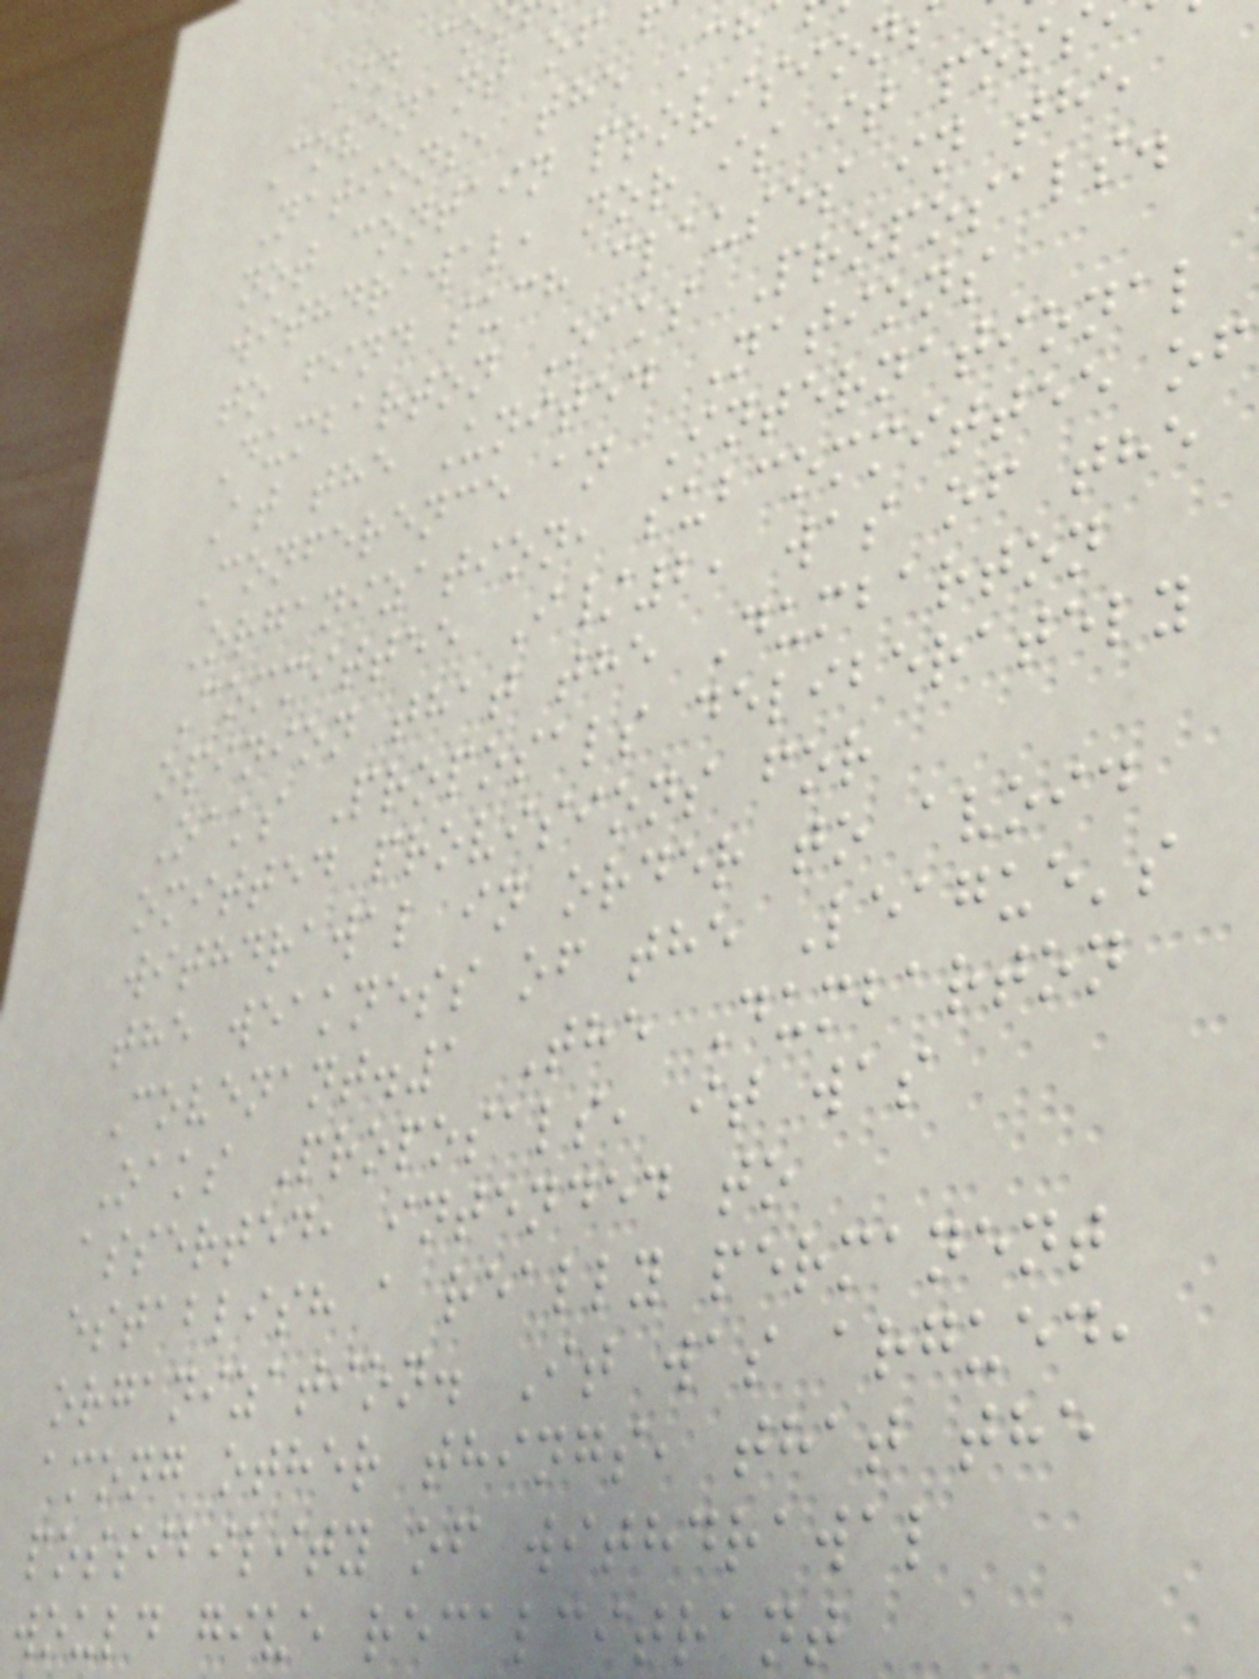Covenant of
Nations, the Ch
not contain provision
withdrawal, nor is it poss
to find such clauses in the
Dumbarton Oaks Proposals.
At the United Nations
Conference an International
Organization, subcommittee of
Committee I/2, was of the
opinion that the Dumbarton
Oaks Proposals deliberately
omitted provisions for
withdrawal in order to avoid
the weakness of the League's
Covenant.1 The Dumbarton
Oaks Proposals, it was
asserted, intended to
establish a really permanent
organization. It was argued,
among other things, that the
possibility of withdrawal
would give recalcitrant
